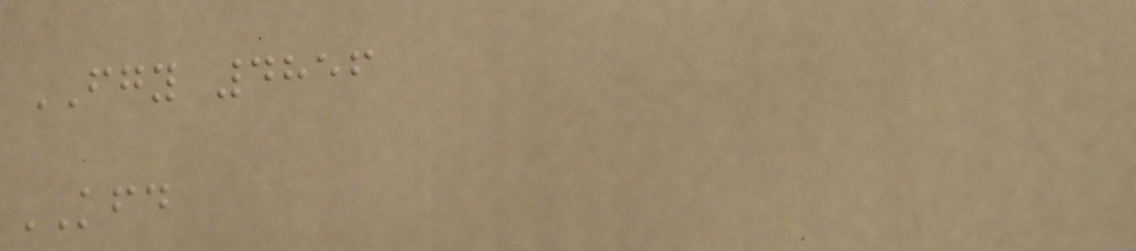FGY 4856
KFD
